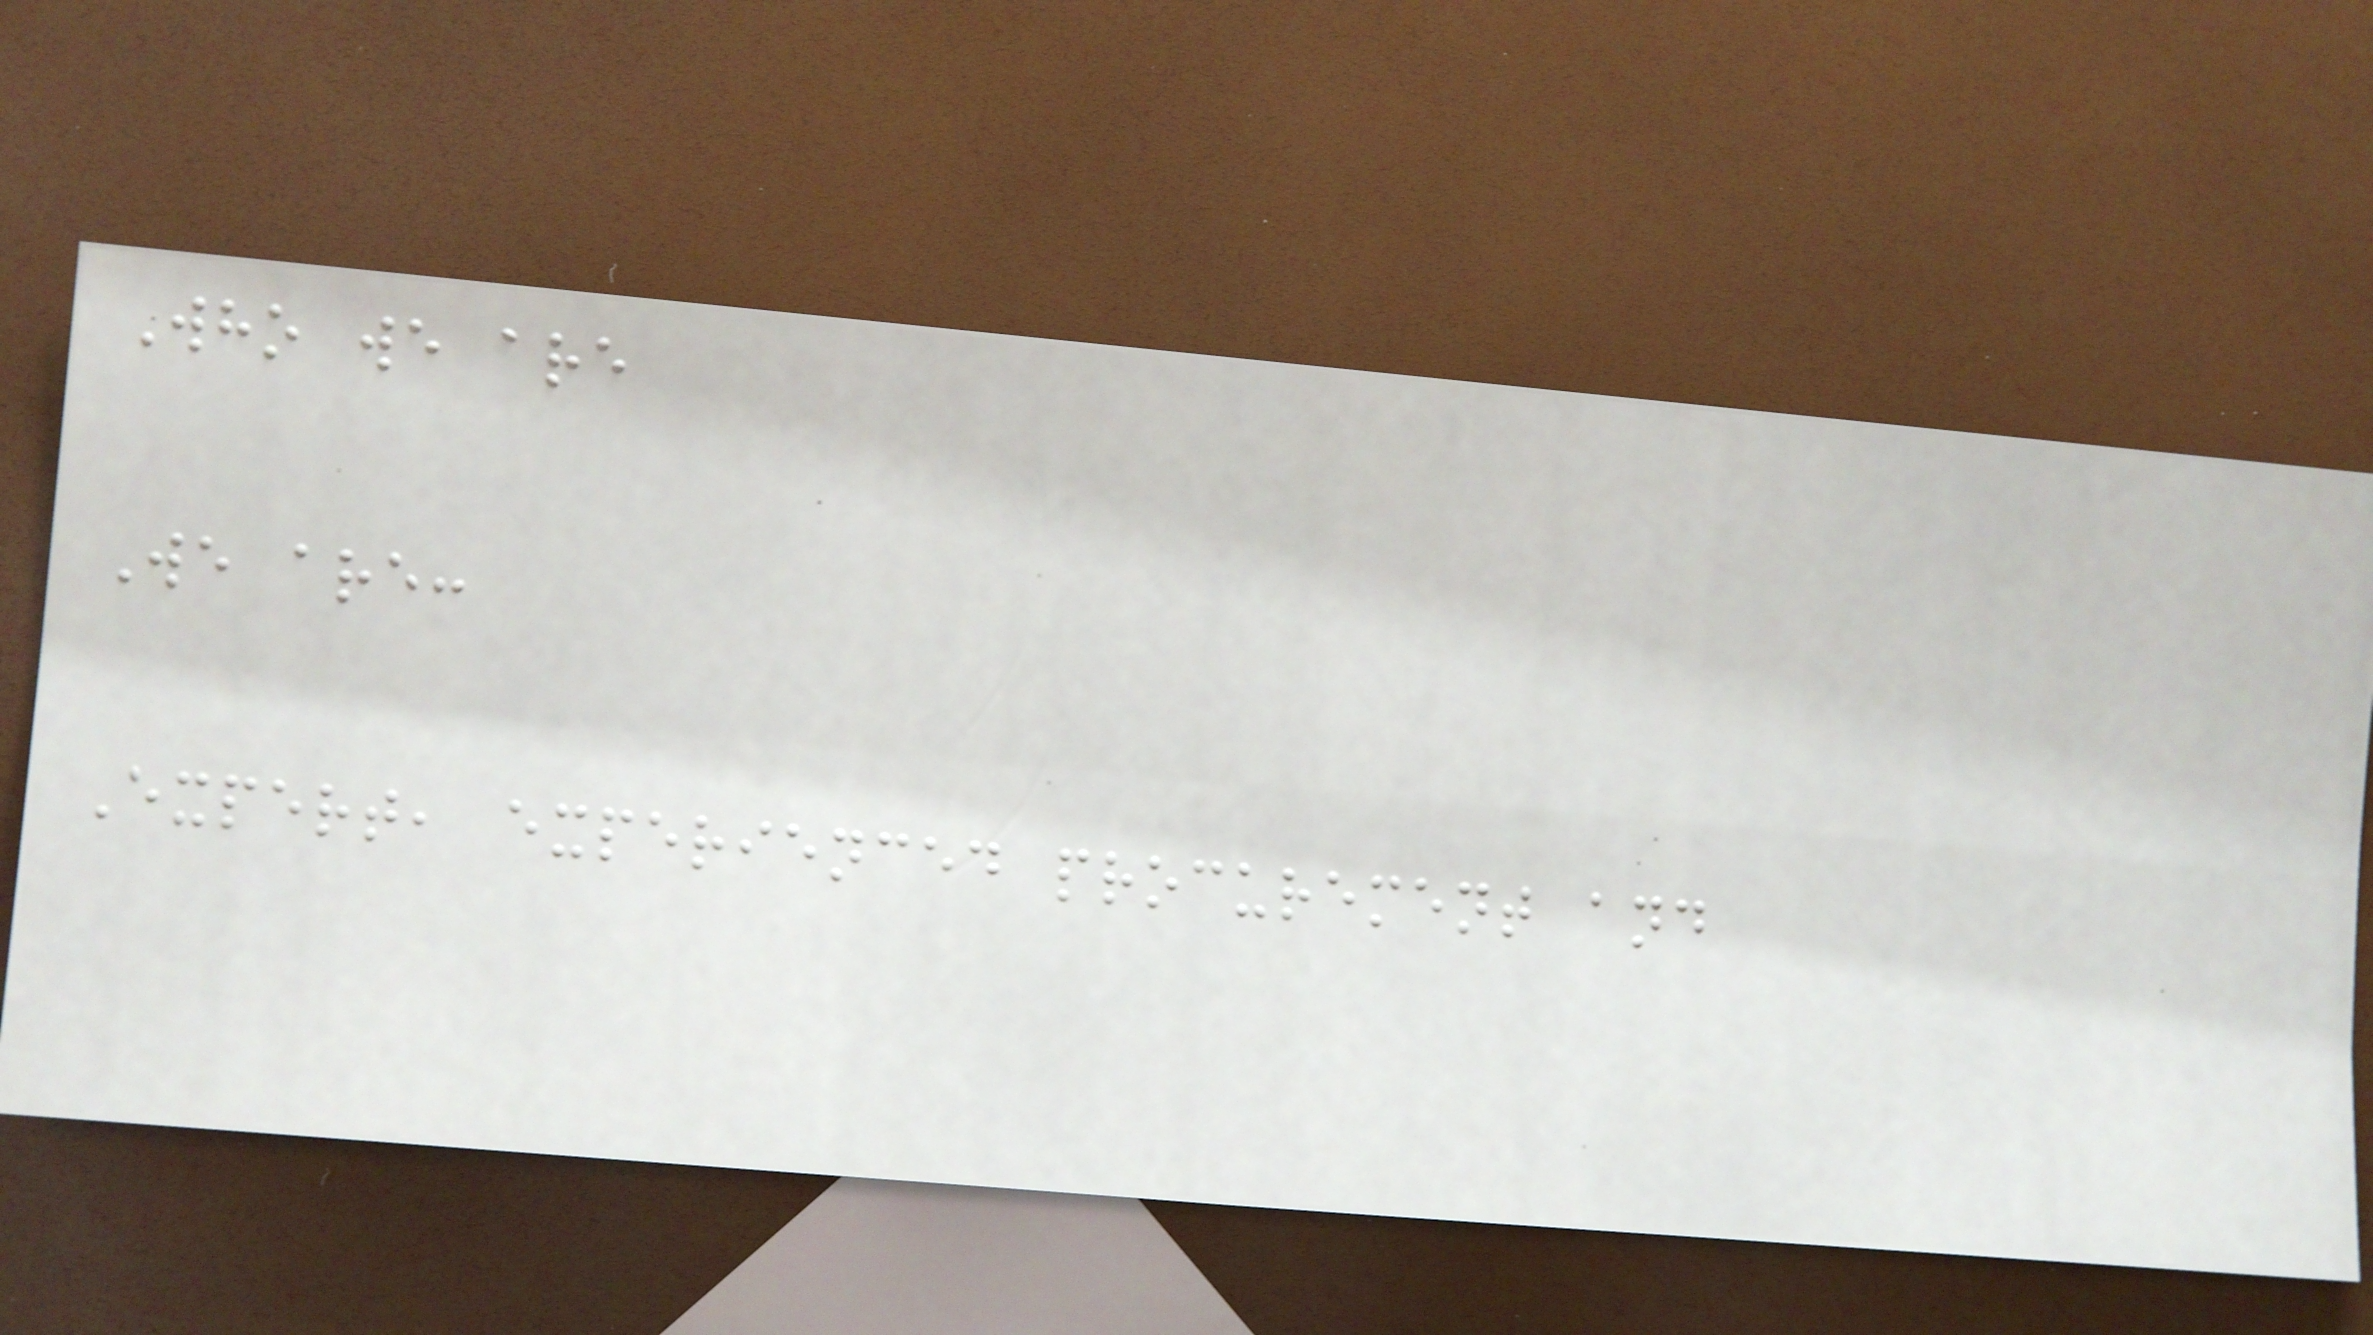Who we are
We are:
Expert, experienced procurement and
